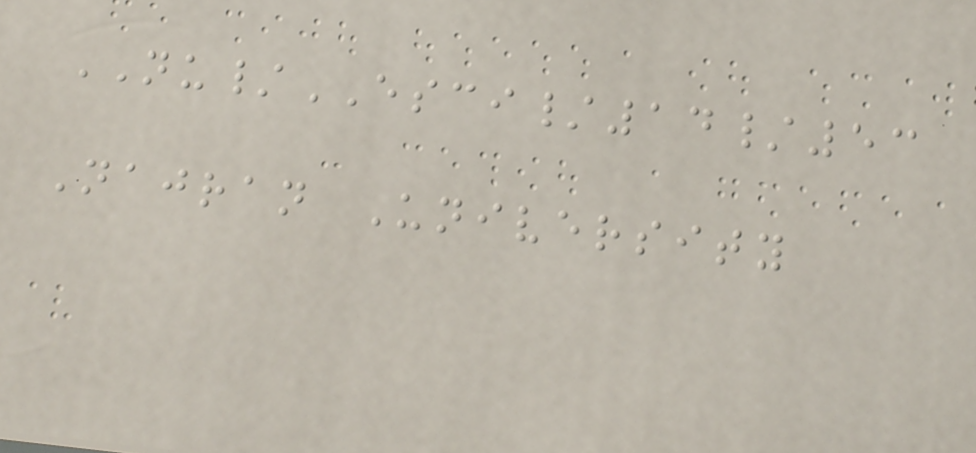NU/ESCI/14/53
Najran University
